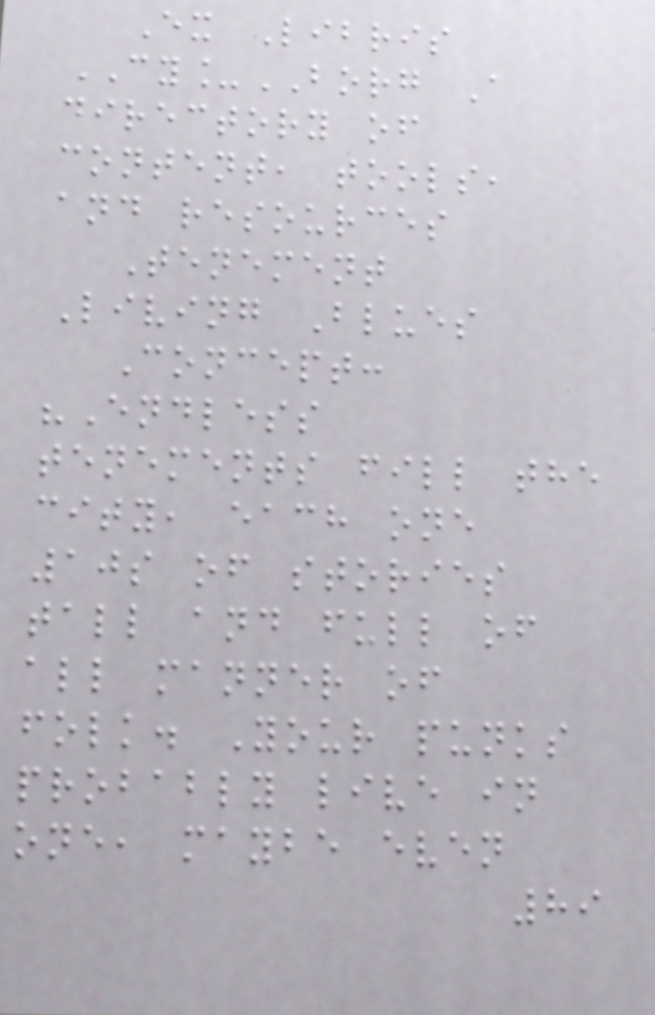Ex Libris
CY_BORG A
directory of
content, tools,
and resources
Tenement
Living Blues
Concept:
"Endless
tenements fill the
city, each one
10s of stories
tall and full of
all manner of
folk. Your punks
probably live in
one, maybe even
89
